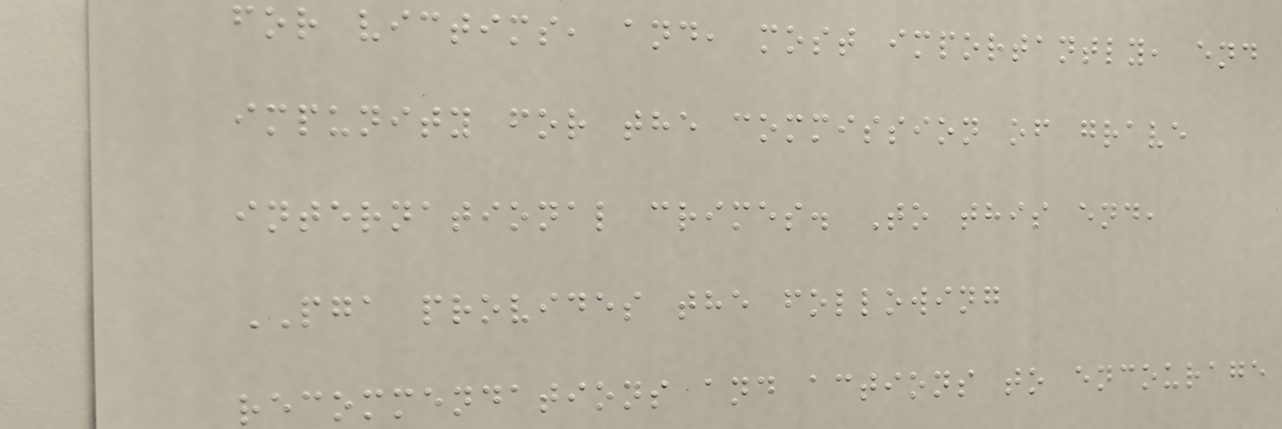for victims, and, most importantly, end
impunity for the commission of grave
international crimes. To this end,
PGA provides the following
recommendations and actions to encourage
